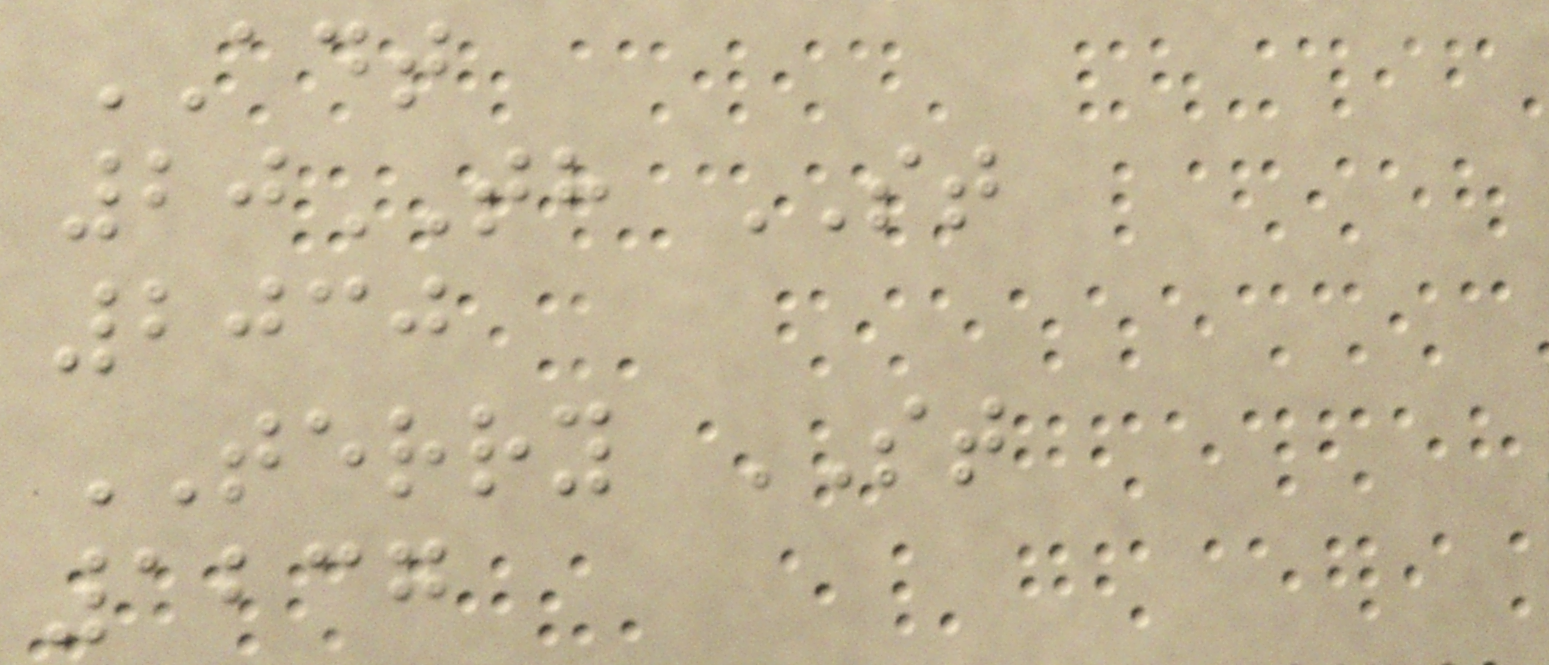ADT
20TH ST
2030
TERRY ST
1237
